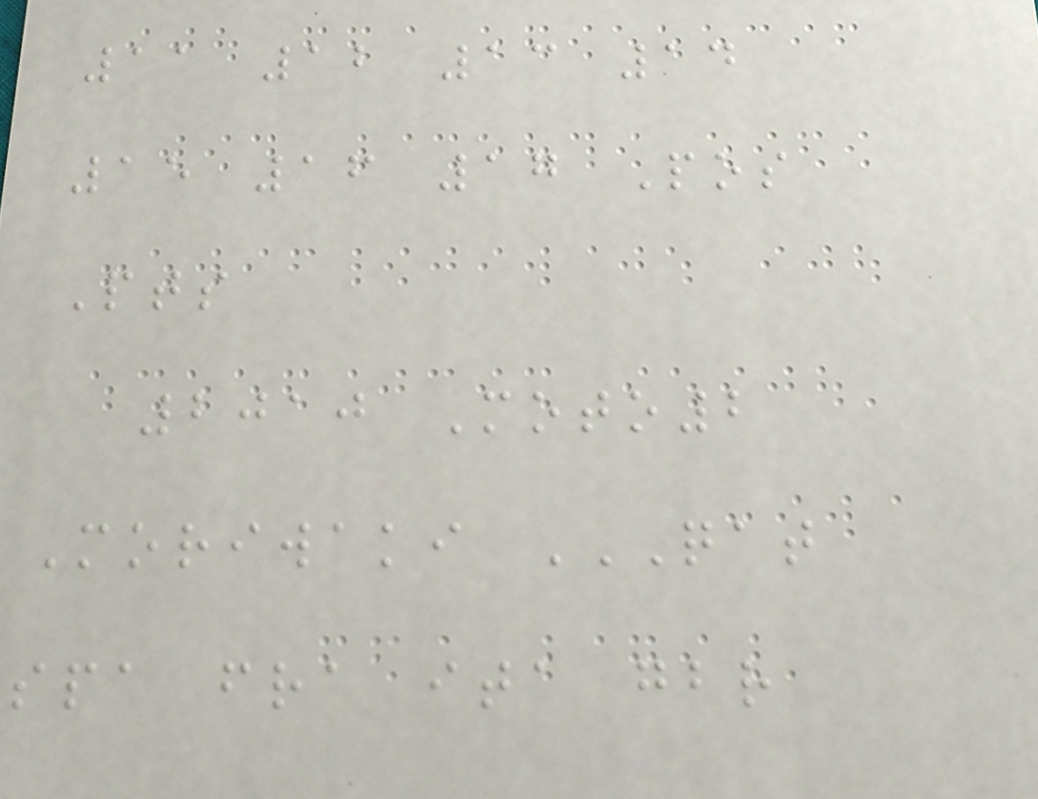11 12 13 14
15 16 17 Pos
Pts
2010 Moto2
Moriwaki QAT
SPA FRA ITA GBR
